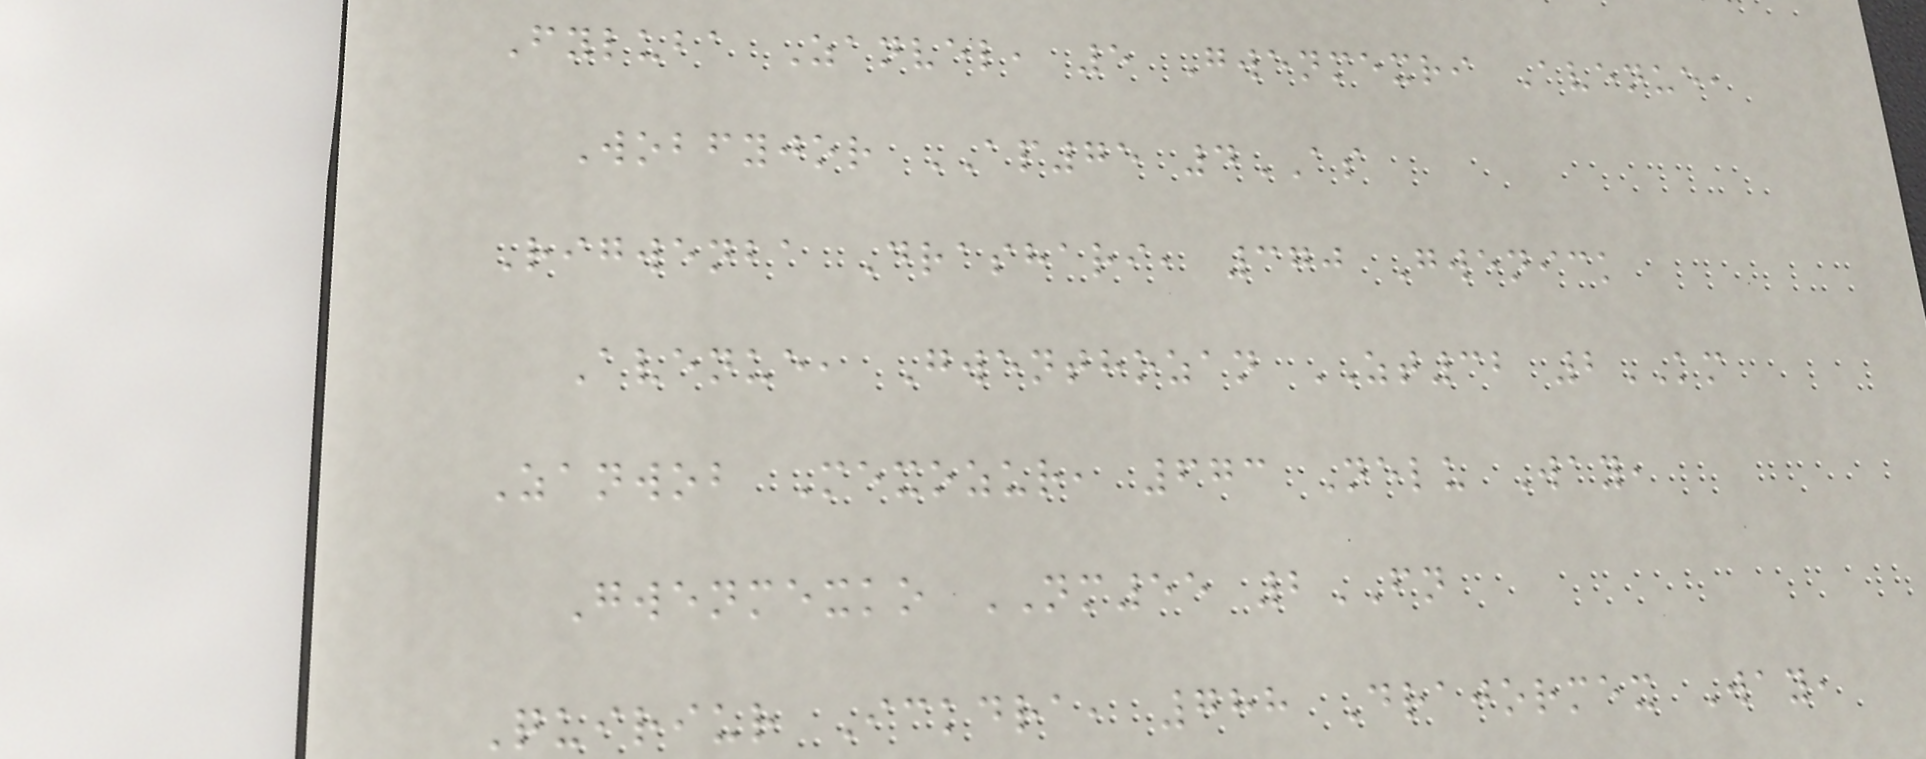Fyluba Zanvel, 5 Gwenmexri Avenue,
Wobfyjor AP75 4AS
Rigwenba Drashari, 370 Gwenick
Avenue, Gwenthozan ZT32 2KM
Zanwob Mexozur, 673 Nelu Way,
Gwenmexko NM55 2FN
Quiriur Ickdra, 788 Drajormex Way,
